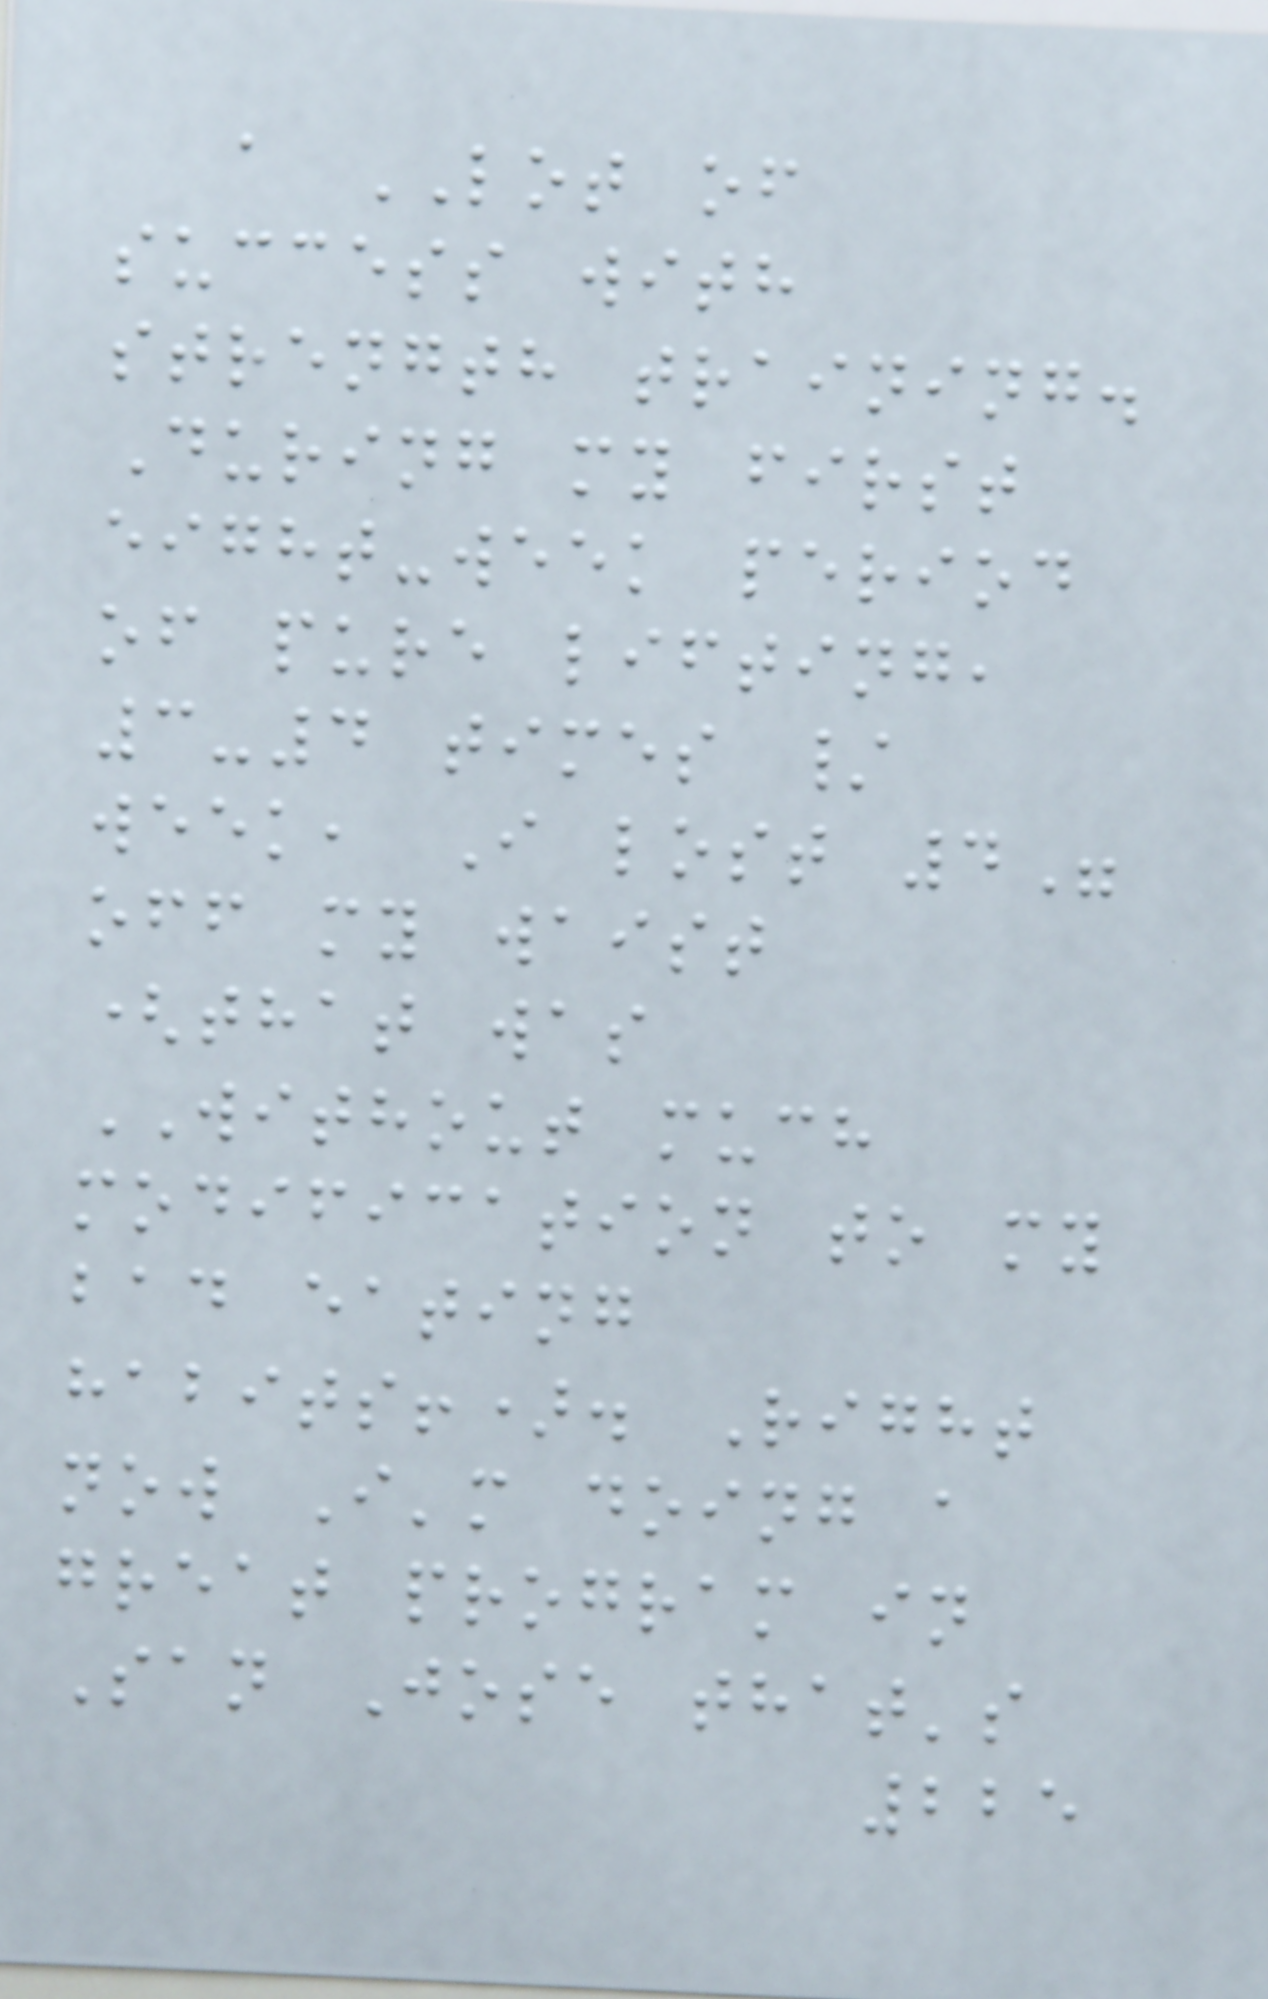a LOT of
success with
strength training.
During my first
eight-week period
of pure lifting,
3-4 times /
week, I lost 4"
off my waist
(that was
WITHOUT much
modification to my
bad eating
habits!). Right
now I'm doing a
great program in
San Jose that's
225
